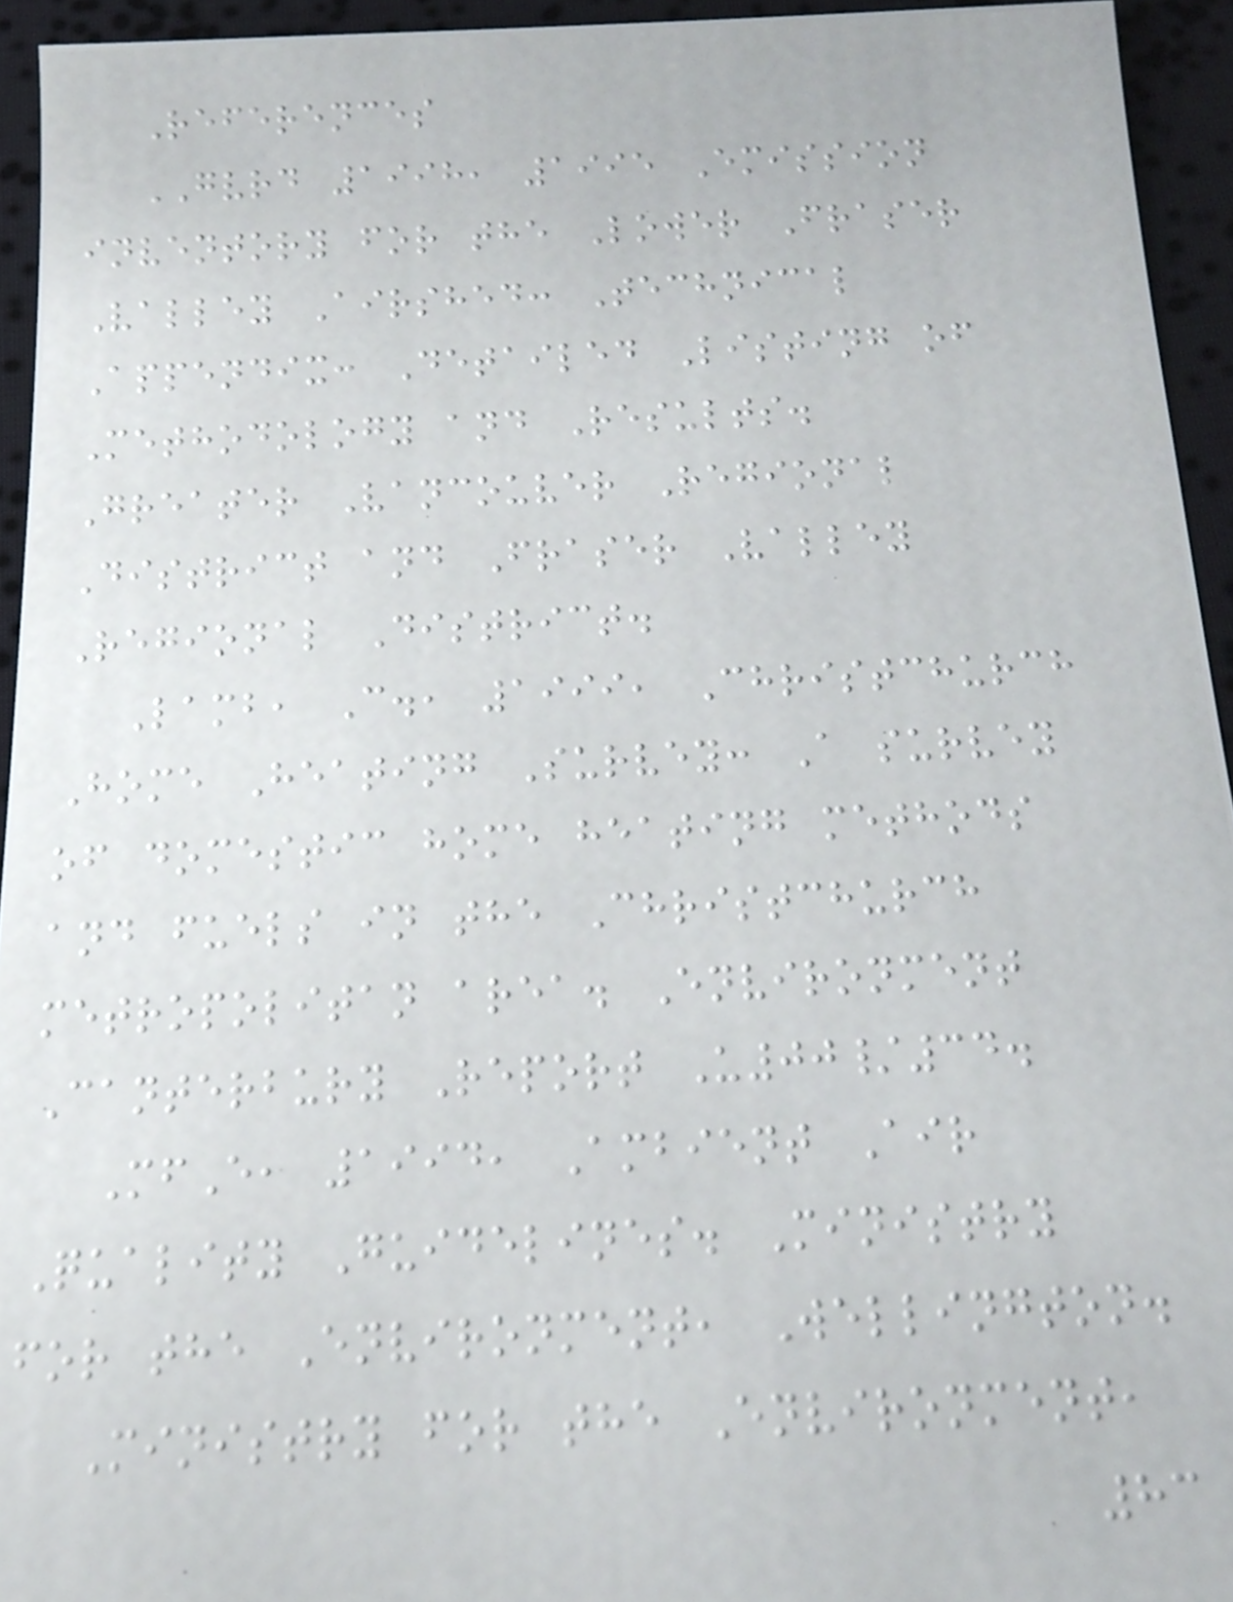References
GVRD 1998, 1995 Emission
inventory for the Lower Fraser
Valley Airshed: Technical
Appendix: Detailed Listing of
Methodology and Results.
Greater Vancouver Regional
District and Fraser Valley
Regional District.
Lamb, C., 1999, Christchurch
Home Heating Survey: A survey
of domestic home heating methods
and fuels in the Christchurch
metropolitan area. Environment
Canterbury Report U00/34.
MfE, 1994, Ambient Air
Quality Guidelines. Ministry
for the Environment, Wellington.
Ministry for the Environment,
83
